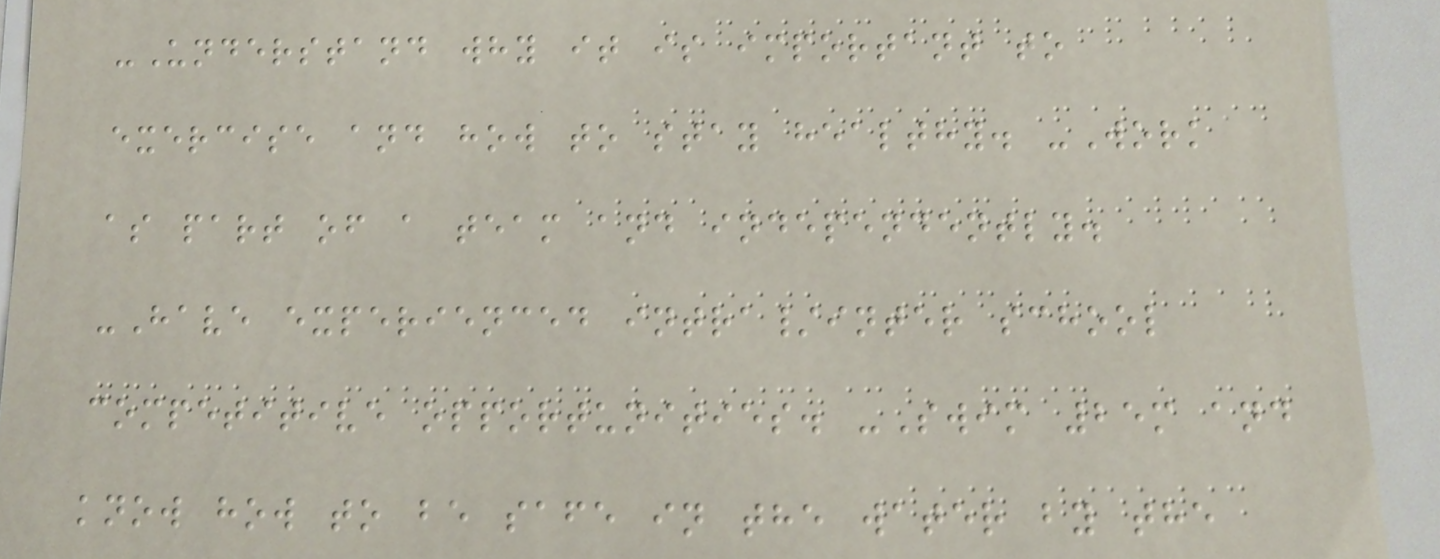-Understand why it is important to
exercise and how to stay healthy. -Work
as part of a team and independently.
-Have experienced intra/inter school
competitive opportunities. -Swim 25m and
know how to be safe in the water by the
